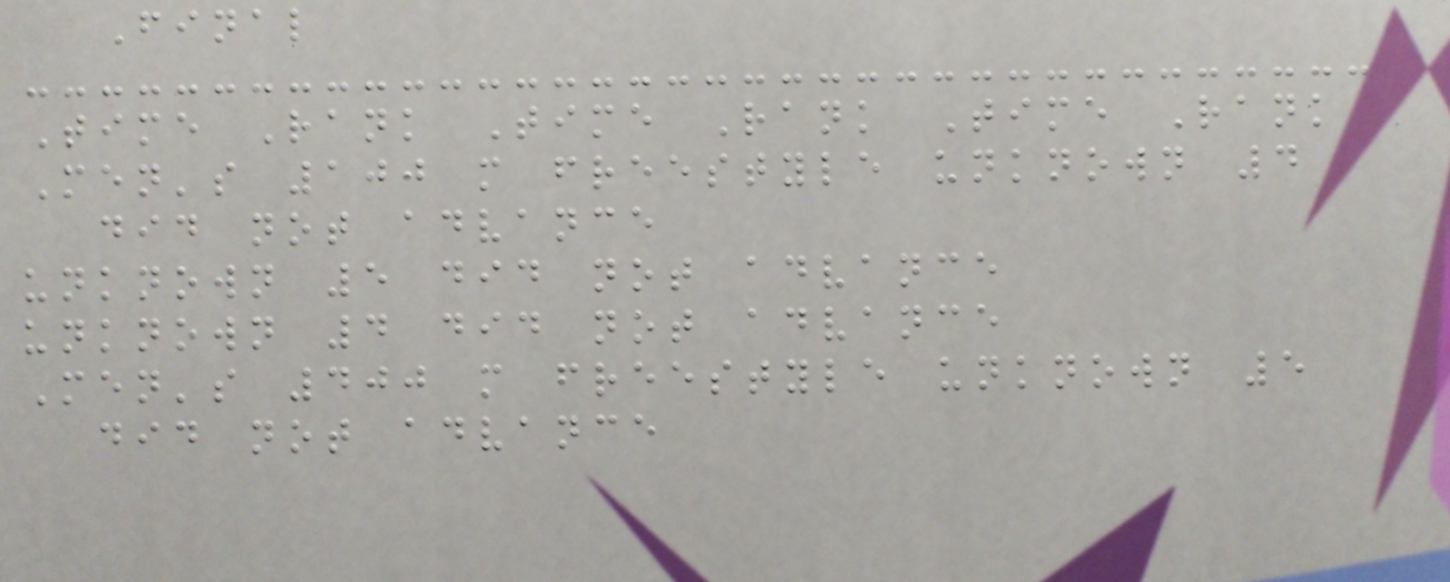Final
Time Rank Time Rank Time Rank
Men's 100 m freestyle unknown 4
did not advance
unknown 5 did not advance
unknown 4 did not advance
Men's 400 m freestyle unknown 5
did not advance
